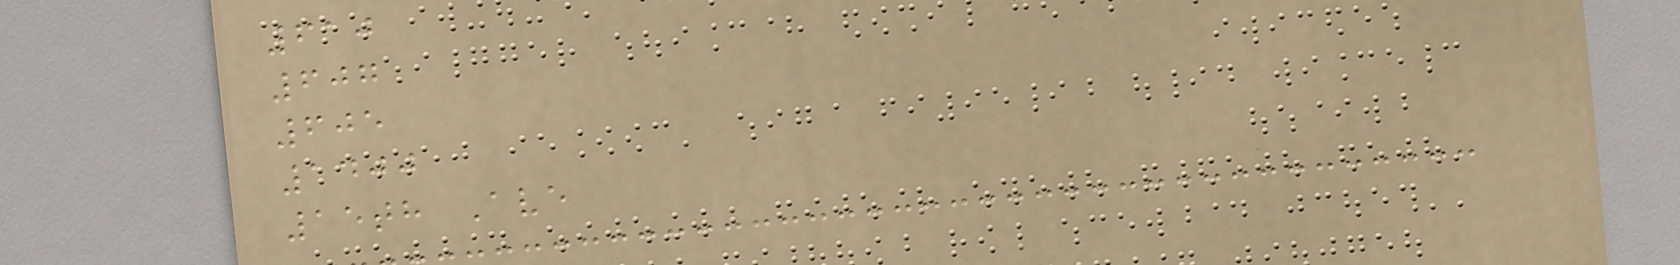610
607
605
1400
15th Ave
